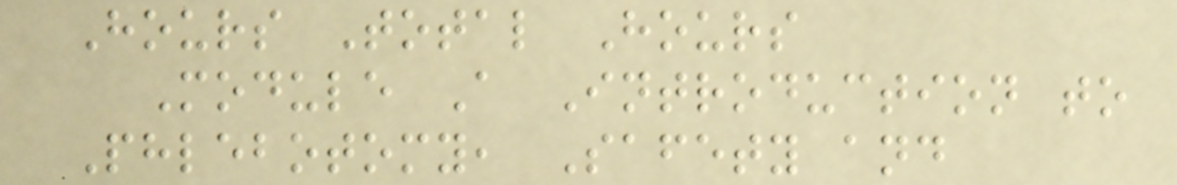Hours Total Hours
Module A Introduction to
Phlebotomy, Safety and
